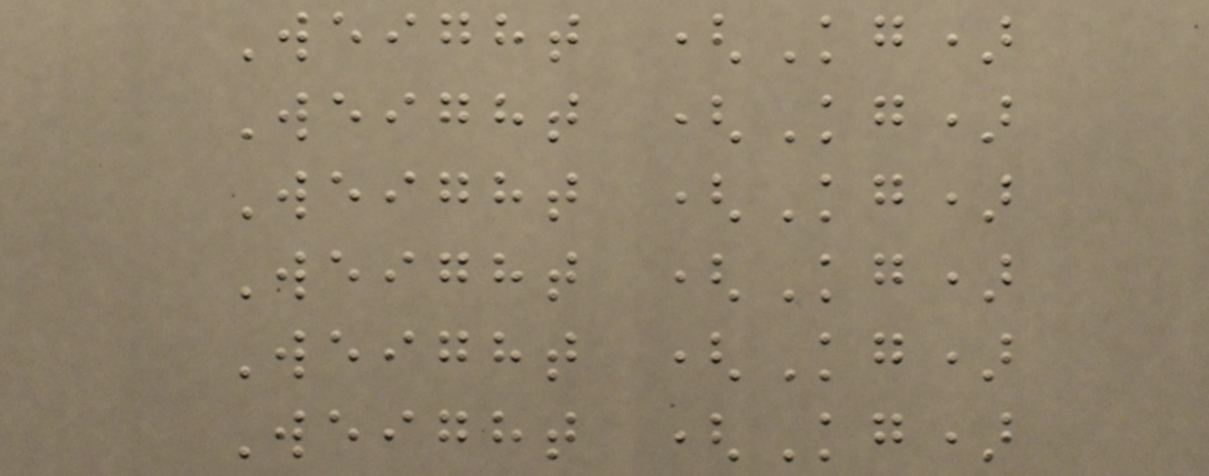Weight (Kg)
Weight (Kg)
Weight (Kg)
Weight (Kg)
Weight (Kg)
Weight (Kg)
